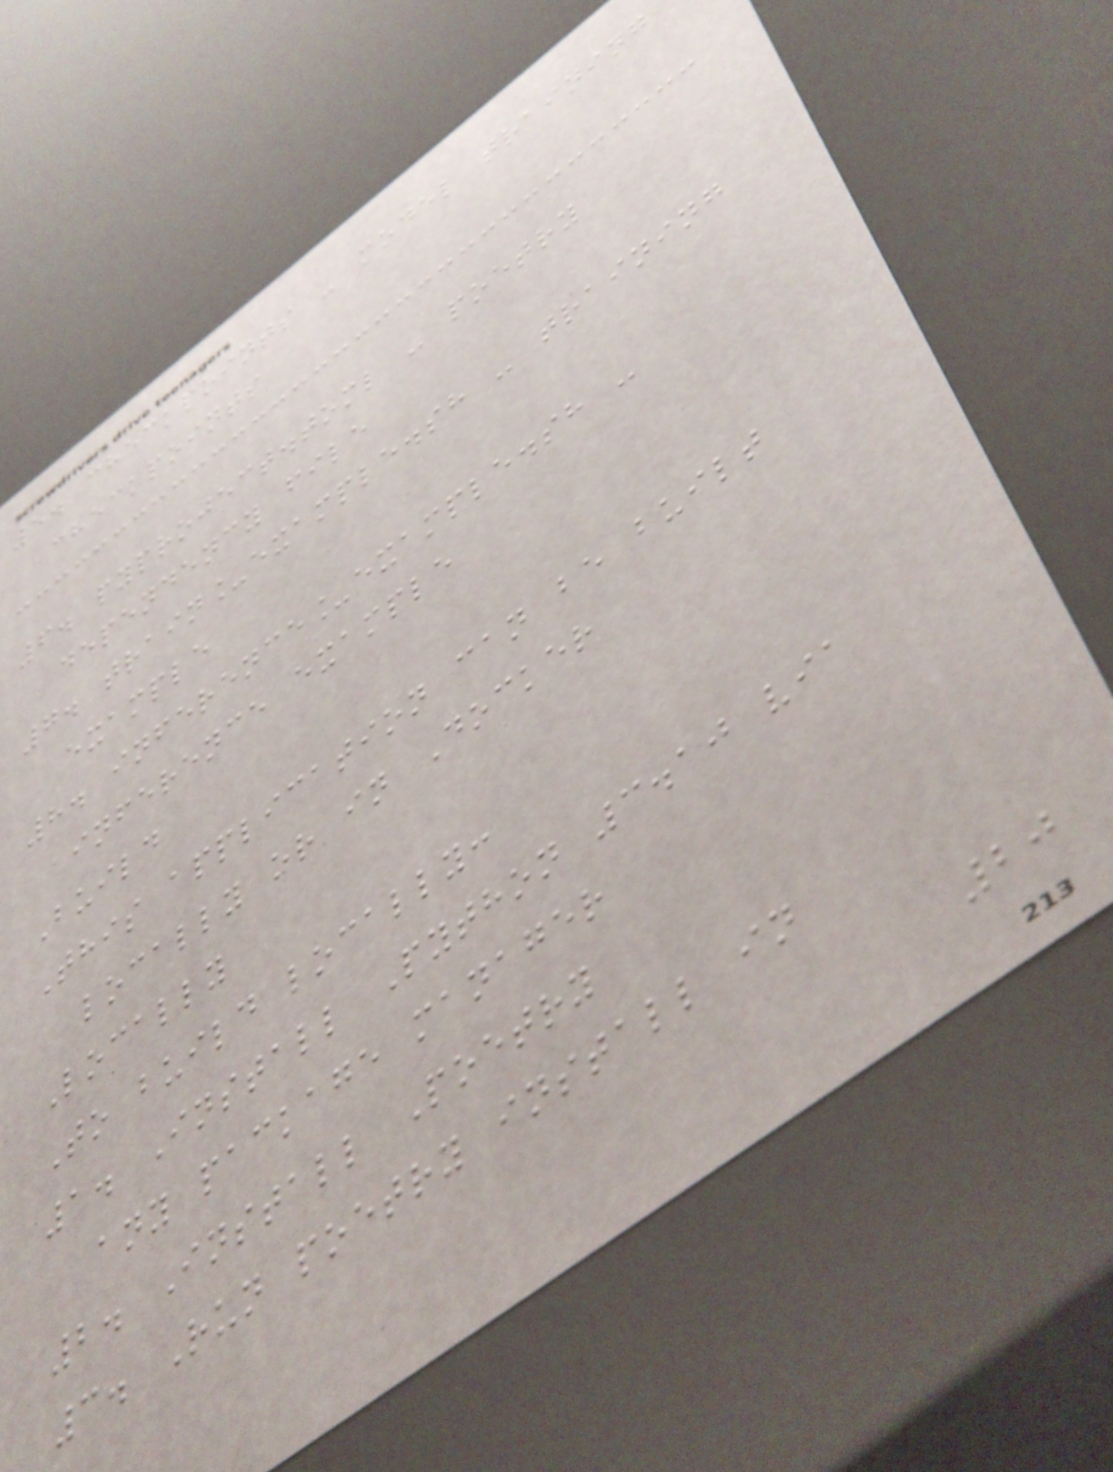5. checkpoints - model training
checkpoints
6. pyproject.toml - poetry
dependency file
7. train_example.sh - training
example
8. inference_example.sh -
inference example
Build
This application can be built
locally or in Docker
Locally
To build locally:
1. Install Python 3.10 via
any package manager
2. Install Poetry
3. Run poetry install in
20
